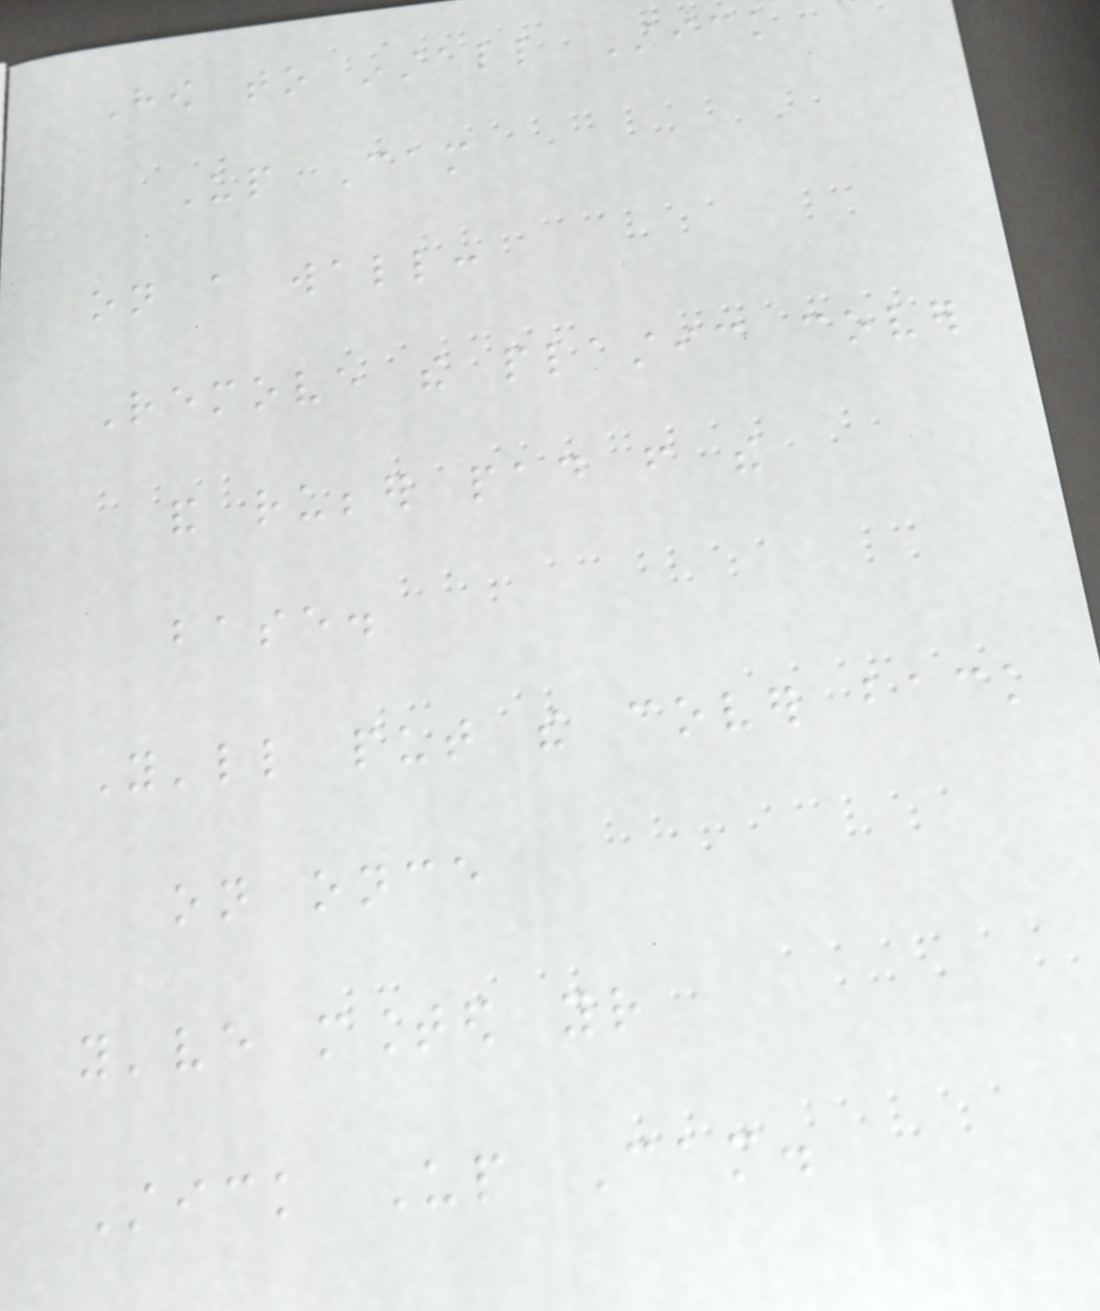How to install Stick
Up Cam
on a wall:
Remove the plastic cover
and rubber pad from the
base.
You'll put the cover back
on once
you've mounted your
Stick Up Cam.
